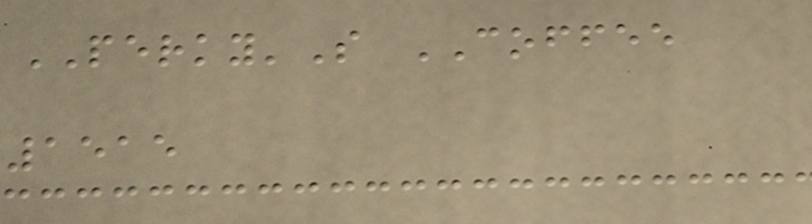PERKY'S COFFEE
1515
